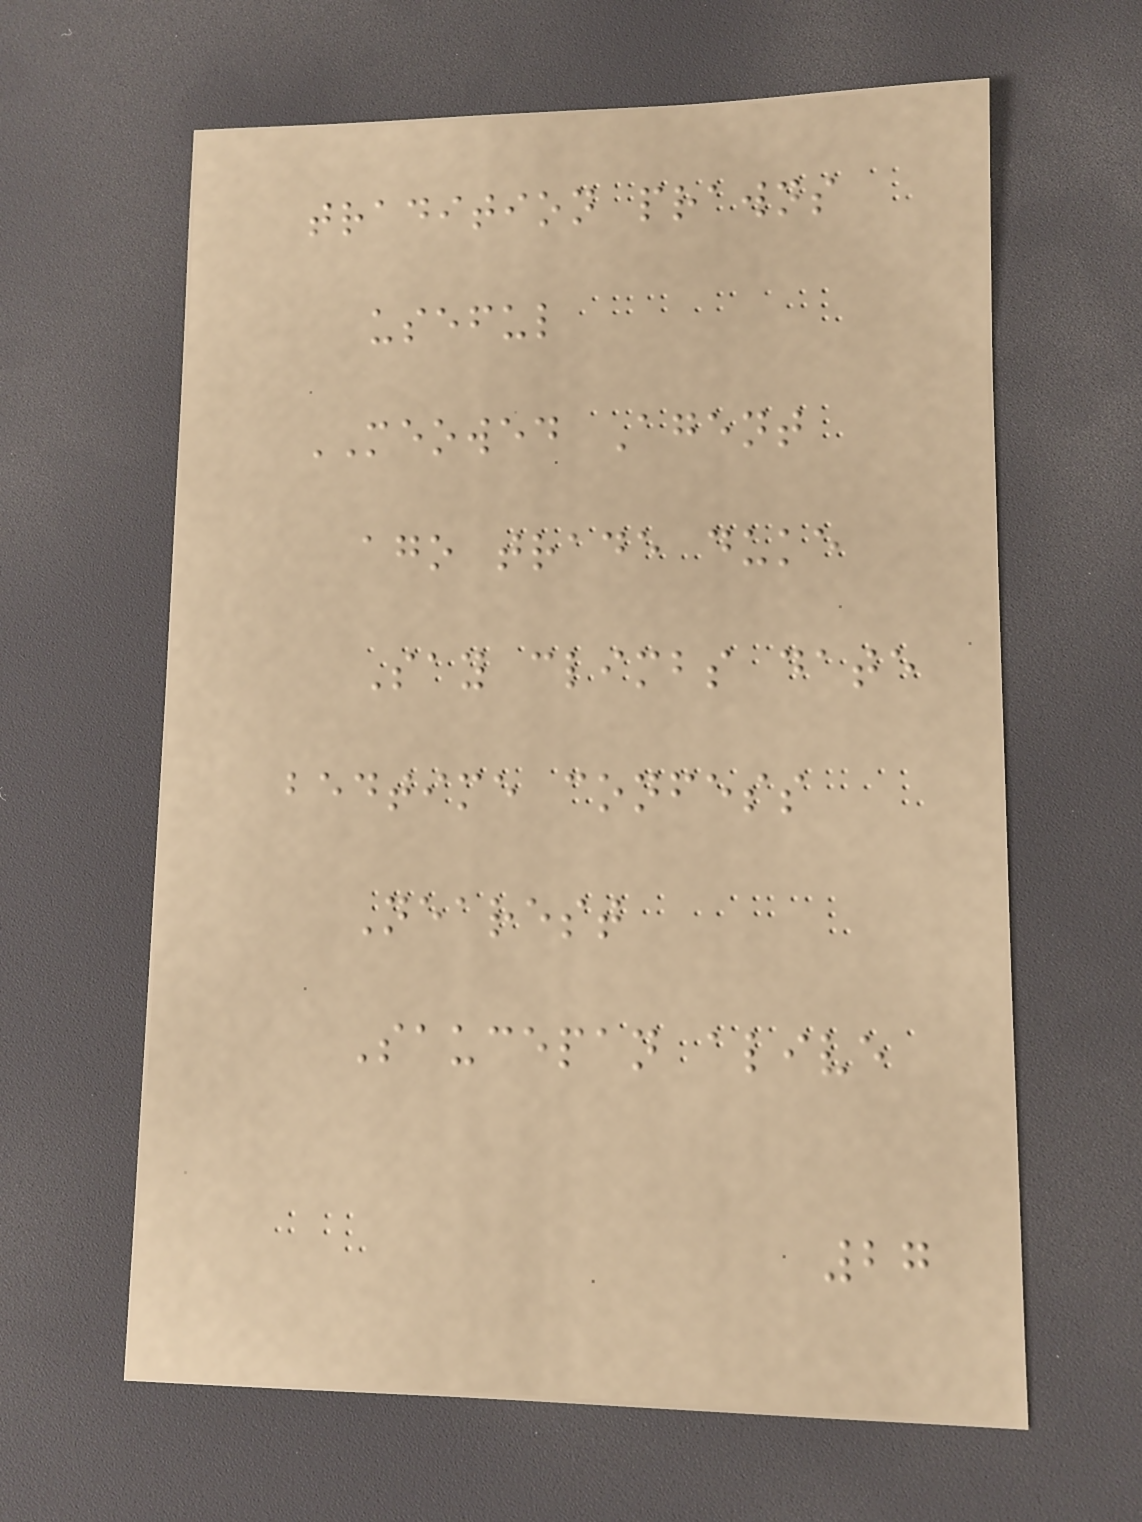tradition prawns
useful
MEOWED Agent
ago trade duke
Say climbs date
bedtime confess
Nearest
Saucepan alive
27
